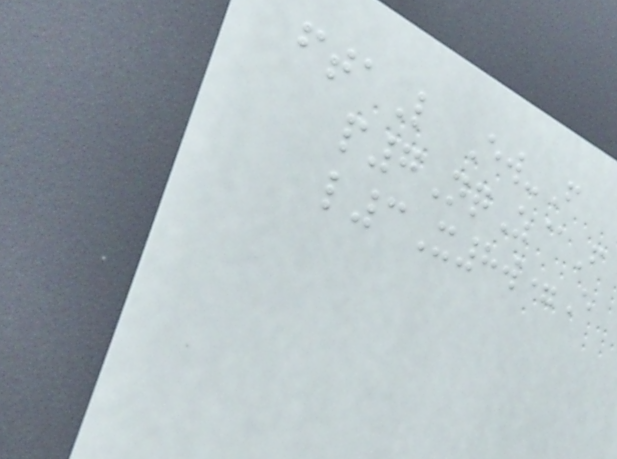ftaL Ew-F
p7NqZ@F
l3X8w=E
